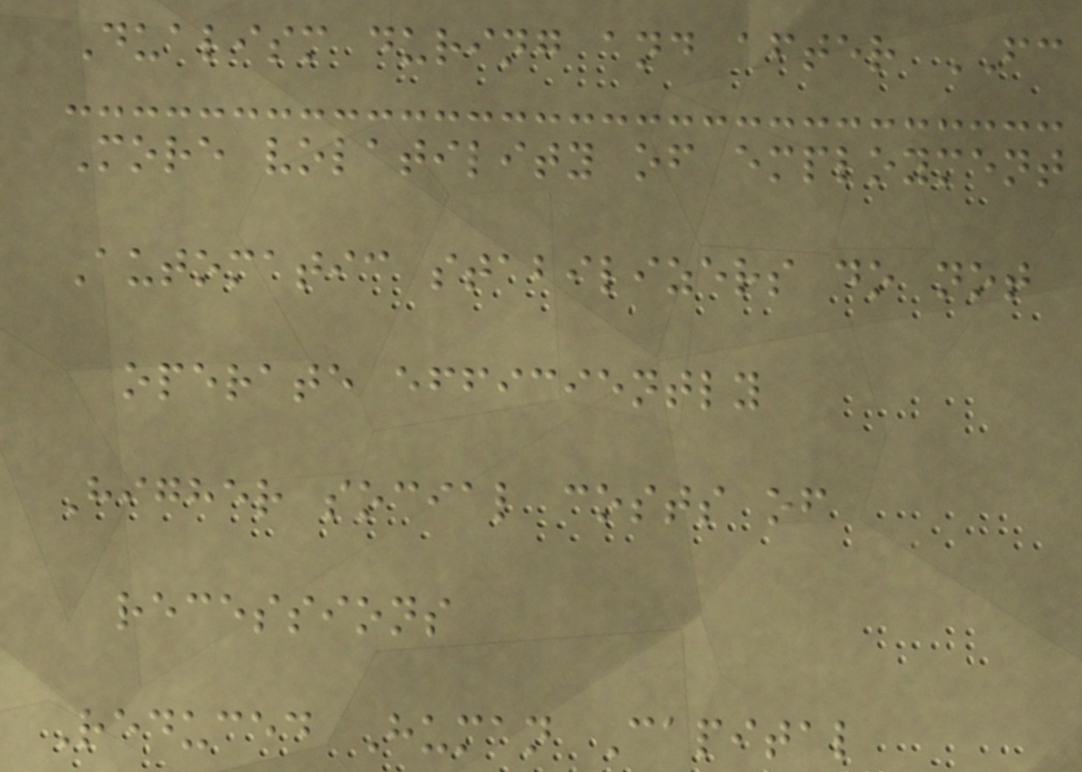Dualism during and after FC
More volatility of employment
Automatic stabilizers do not
operate efficiently
Higher social costs of
recessions
Reduced Human Capital
